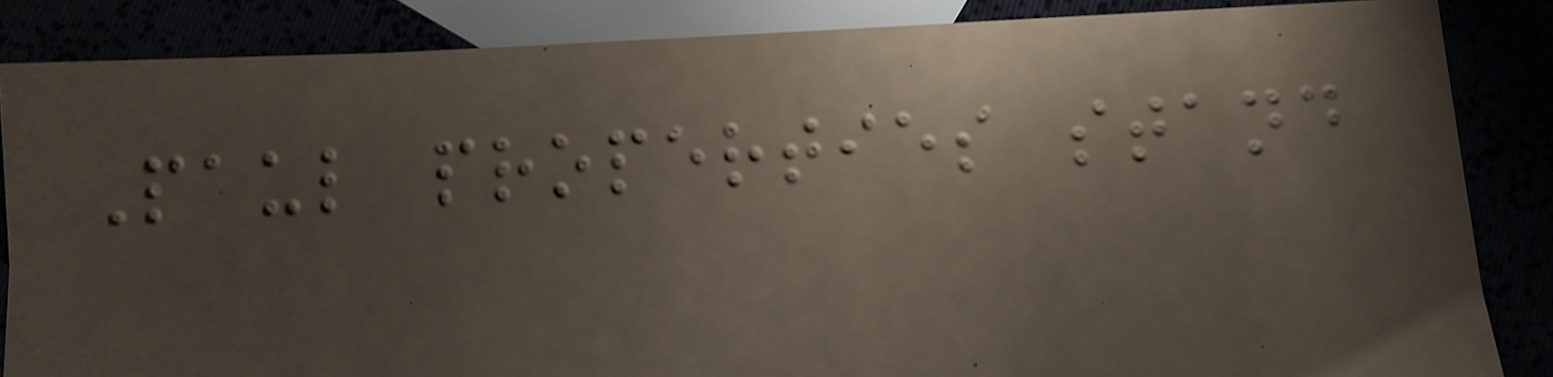Paul properties stand
